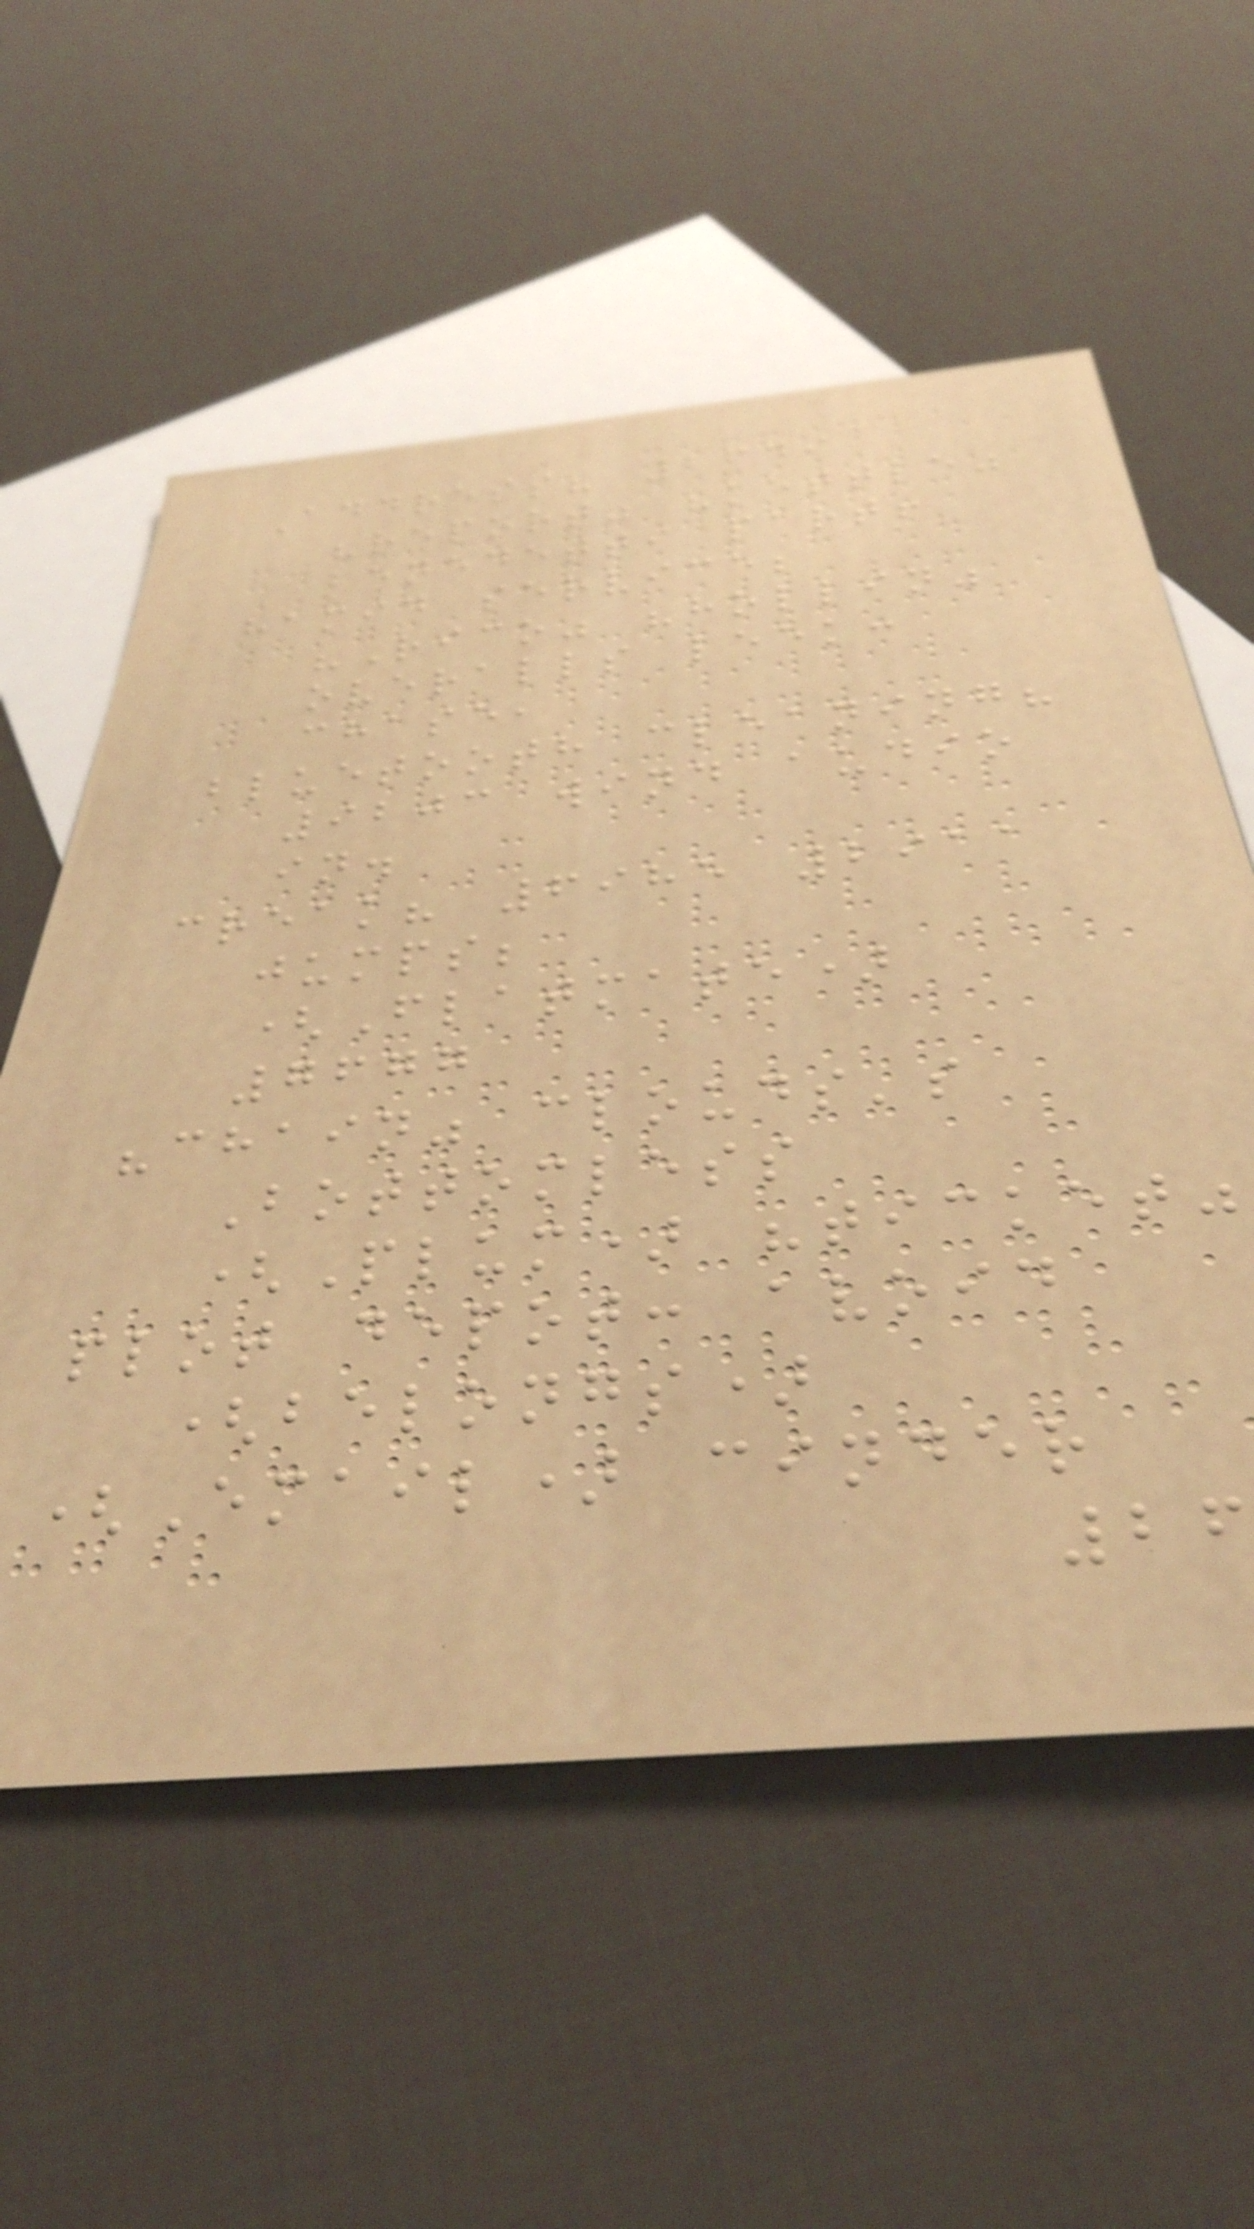Address? 2649
"report" "kettle"
benedetti part!
hamid service;
"Rico" "hollin"
overalls leek:
chase,
bluetooth cleaning?
9203 wind audio
in.
creak? 6985 2911
jumps;
(Flatmate)
7677
"chain" clouds's
Bottomless
(Plum) "ticket"
plot depot: avoid
(belongs)
(Email) cinder
